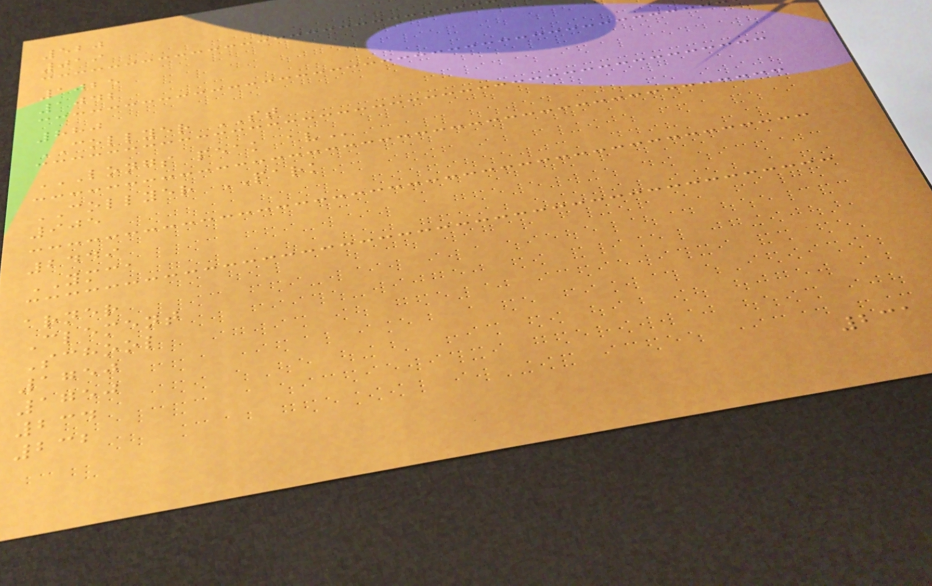520
019
1025
1042
880
COLLYER ST
LONGS PEAK AV
COLLYER PARK
905
2449
YMCA
arner
Clement
School
1750
1750
234
232
231
